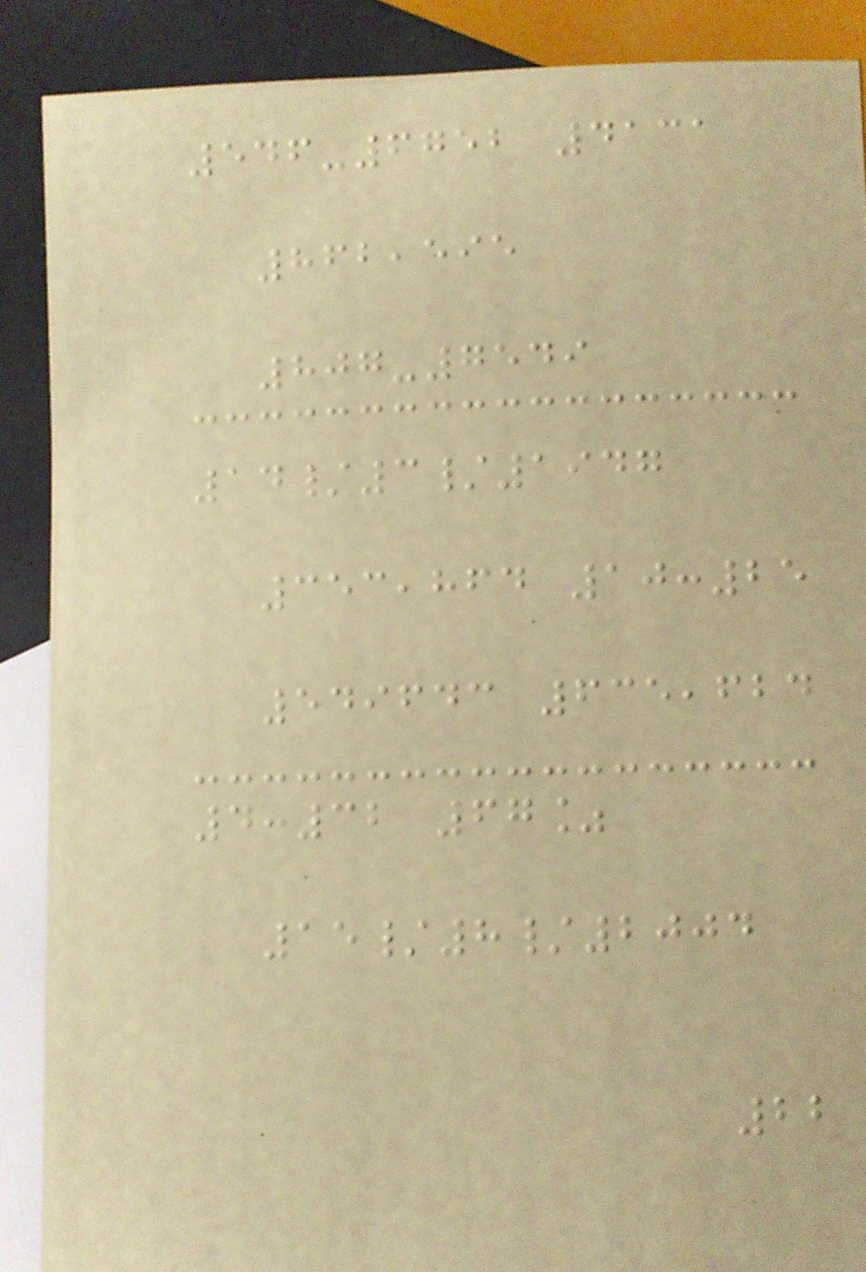546-6752 4131
862,595
807-7549
14/3/1947
353,864 10:25
549643 635,624
4:32 67%
15/8/2004
22
